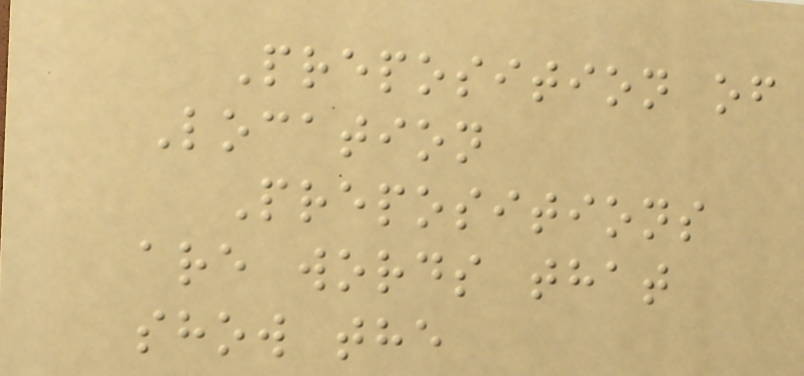Preposition of
Location
Prepositions
are words that
show the
